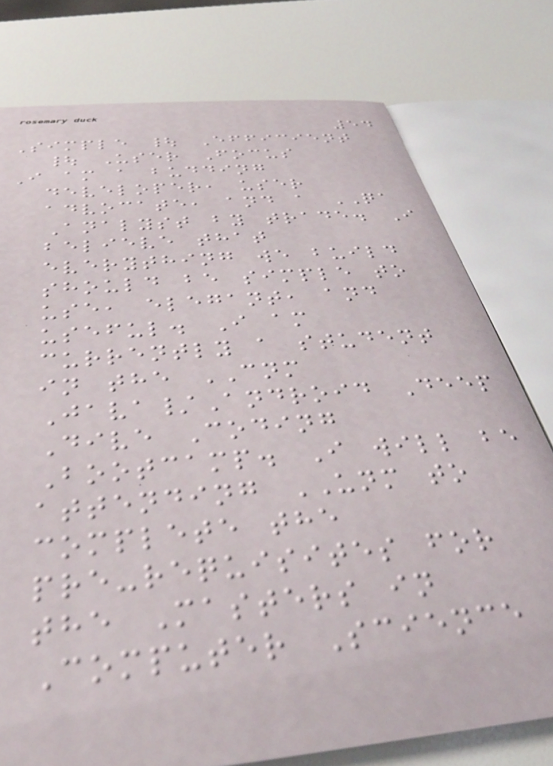54
Simple | Efficient
| User Focus
I am a budding
developer, user
advocate, and a QA
Analyst by trade. I
believe that
everything we build
should be simple to
use, elegant, and
useful. I am
currently a student
in the CNM
Java/Android Deep
Dive Coding
Bootcamp. I will be
attending UNM to
complete the
pre-requisites for
the Masters in
Computer Science
